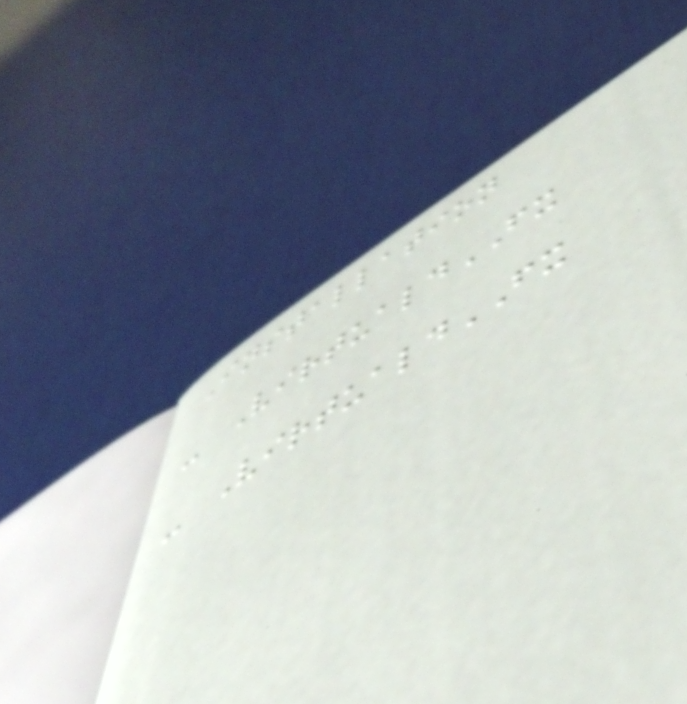Installation
- VirtualdFX
- VirtualdFX
